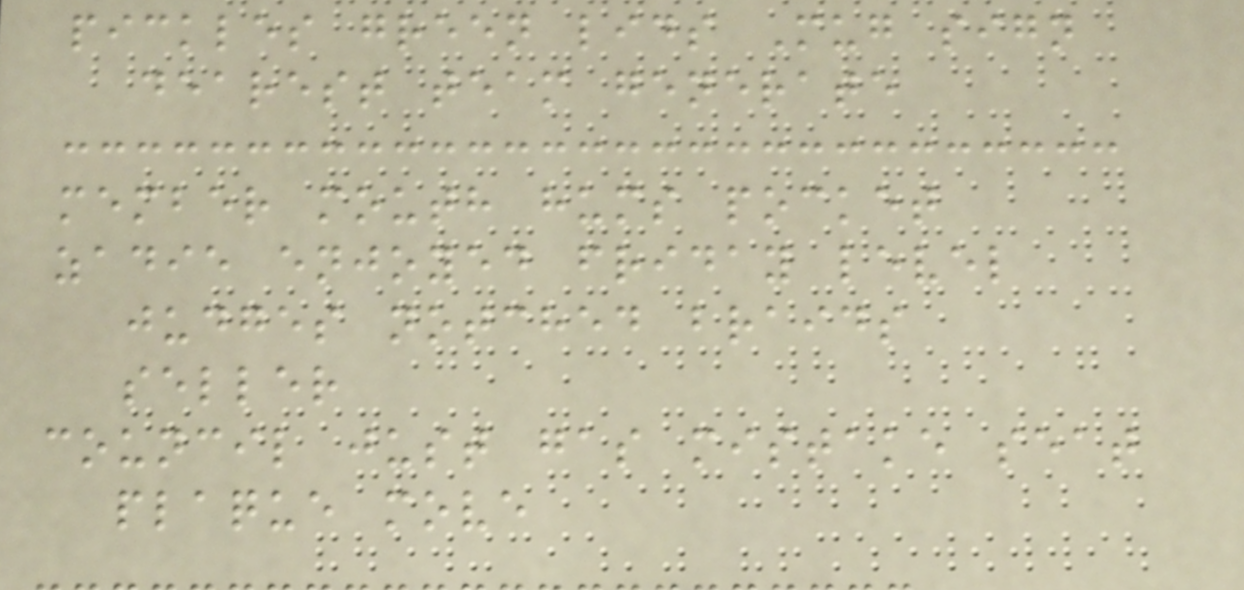pickles green lids Mug sign
dearest team generate
member mouth hums pocket
zadie enjoyed friday level
judges notched braids
seller
council just gas mistake seat
plaque move
